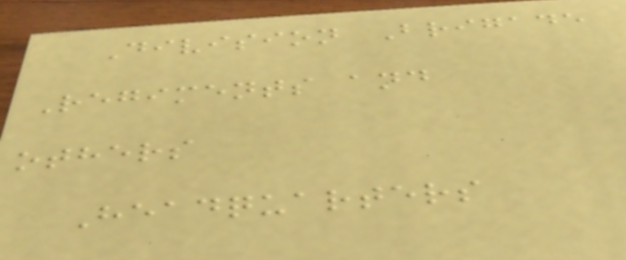Division Brigade
Regiments and
others
Headquarters
